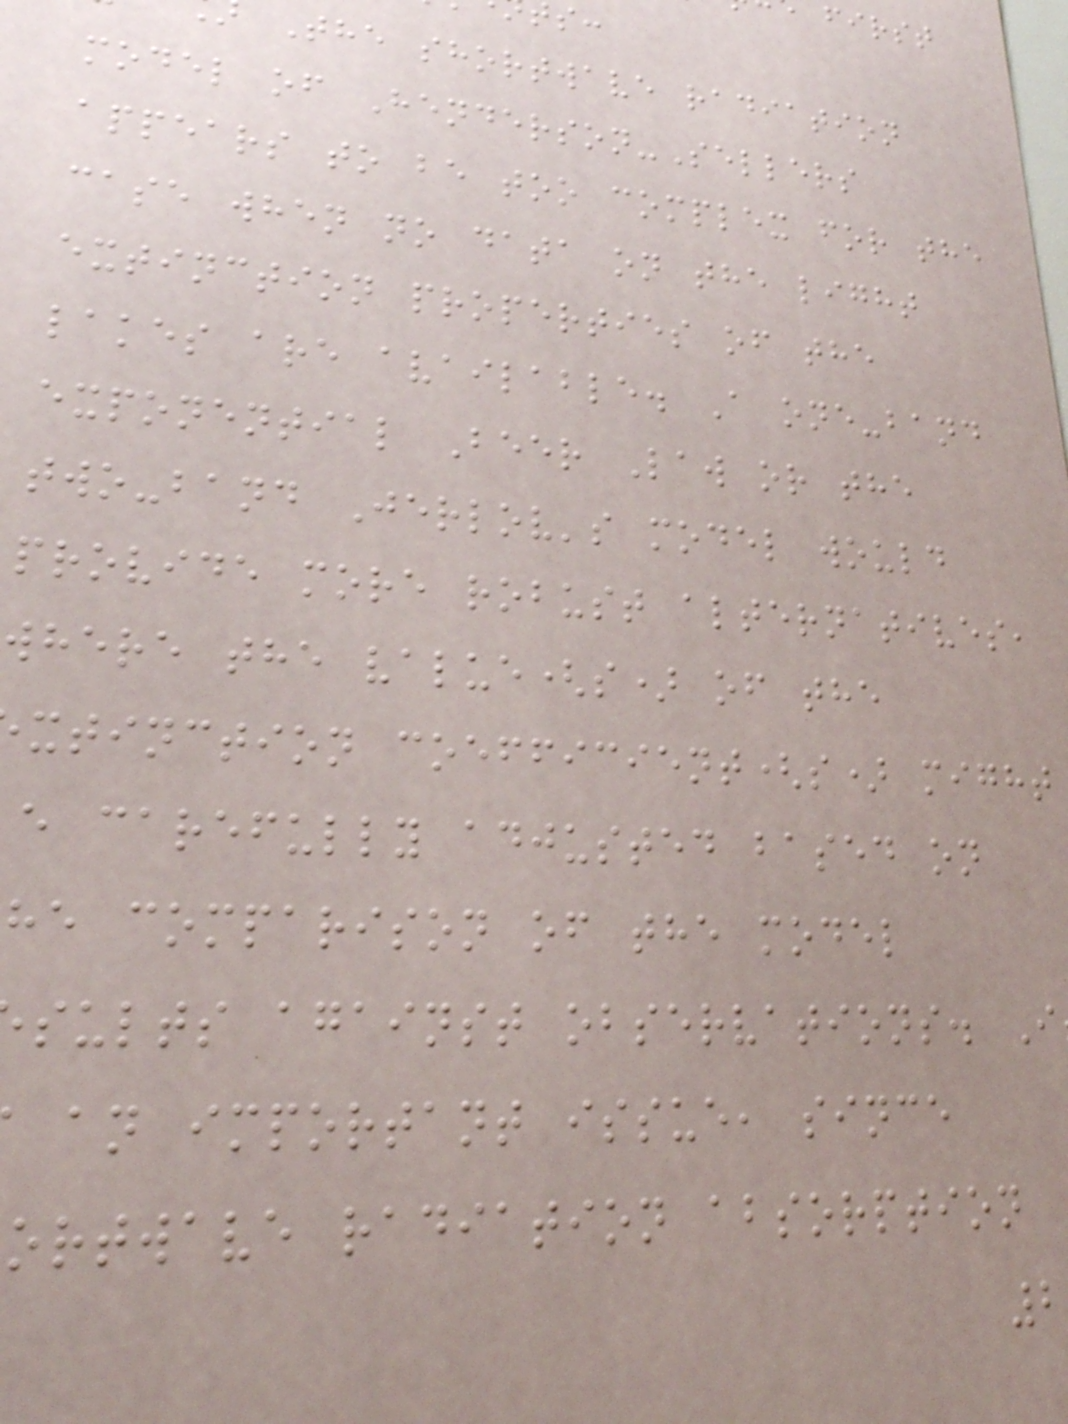The shortwave radiation
model of Henderson-Sellers
appears to be too complex for the
case when no data on the light
extinction properties of the
lakes are available. A one-band
exponential Beer Law or the
two-band Jerlov's model would
provide more robust alternatives,
where the value(s) of the
xtinction coefficient(s) might
e carefully adjusted based on
he comparison of the model
sults against observations. I
an important issue, since
ortwave radiation absorption
